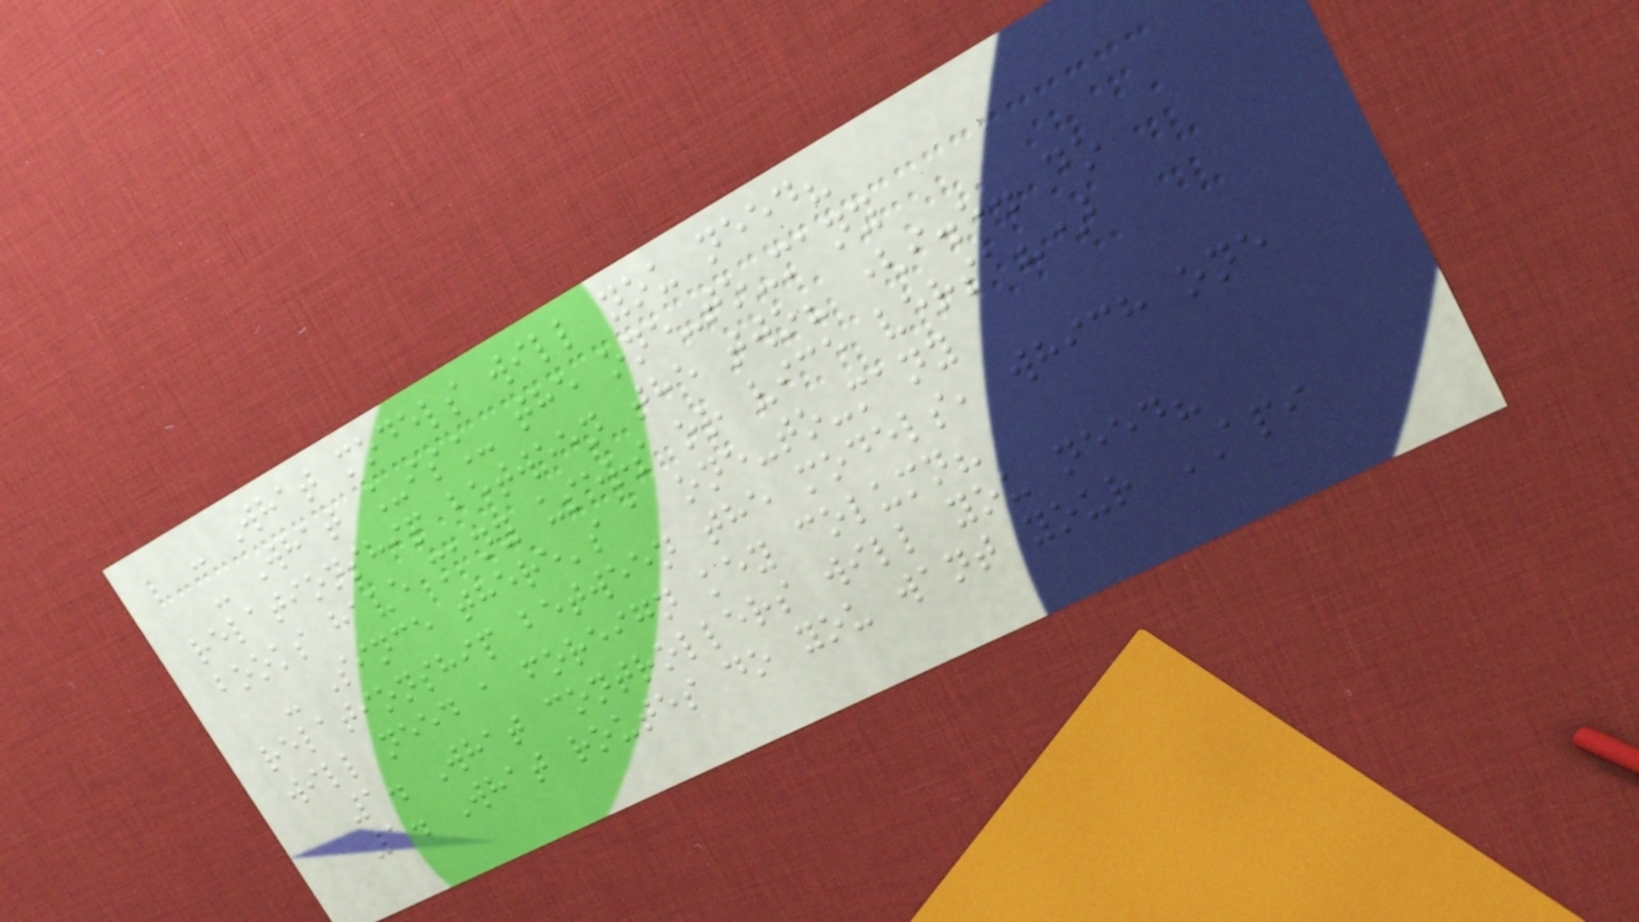- What models will you need?
- What _is_ the one-to-many
relationship between the two? (i.e. do
books have many users or vice versa?)
- Since there's a one-to-many
relationship between the models, which one
will need a foreign key column?
1. What controllers will you need?
1. What routes do you want your API
